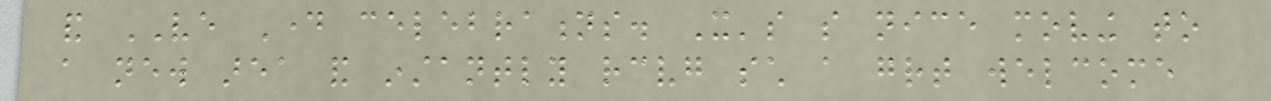and VE Day celebrations. It's so nice moving to
a new area and instantly receiving such a great welcome
